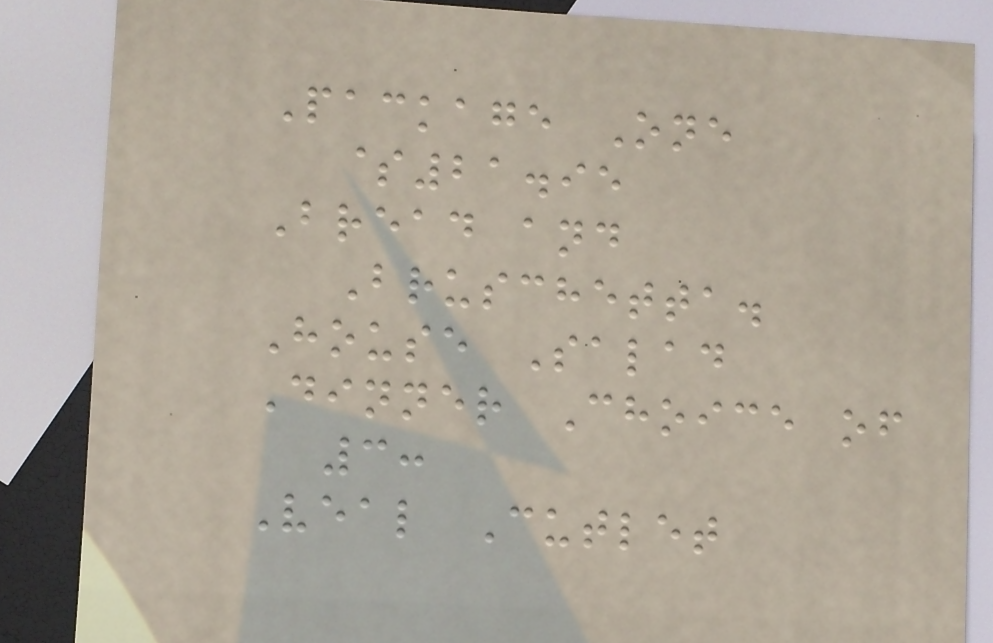Package One
$21.95
Bread and
Bruschetta.
House Salad
Dinner Choice of
3:
Veal Cutlet
